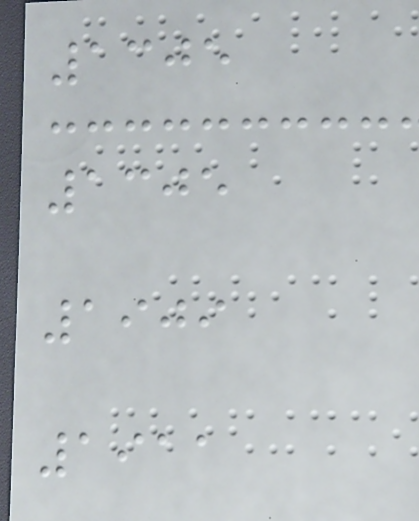1305
1305
1909
1911
